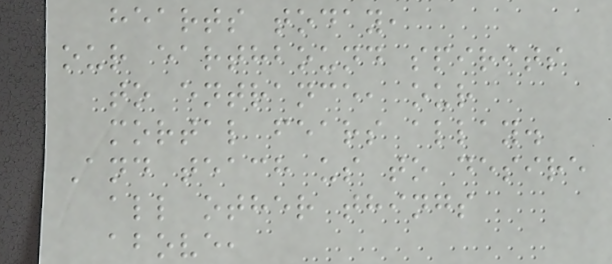hearts today,
our earthbound spirits
to entrance, our
mortal fears allay.
And teach us to desire
all other things
above,
